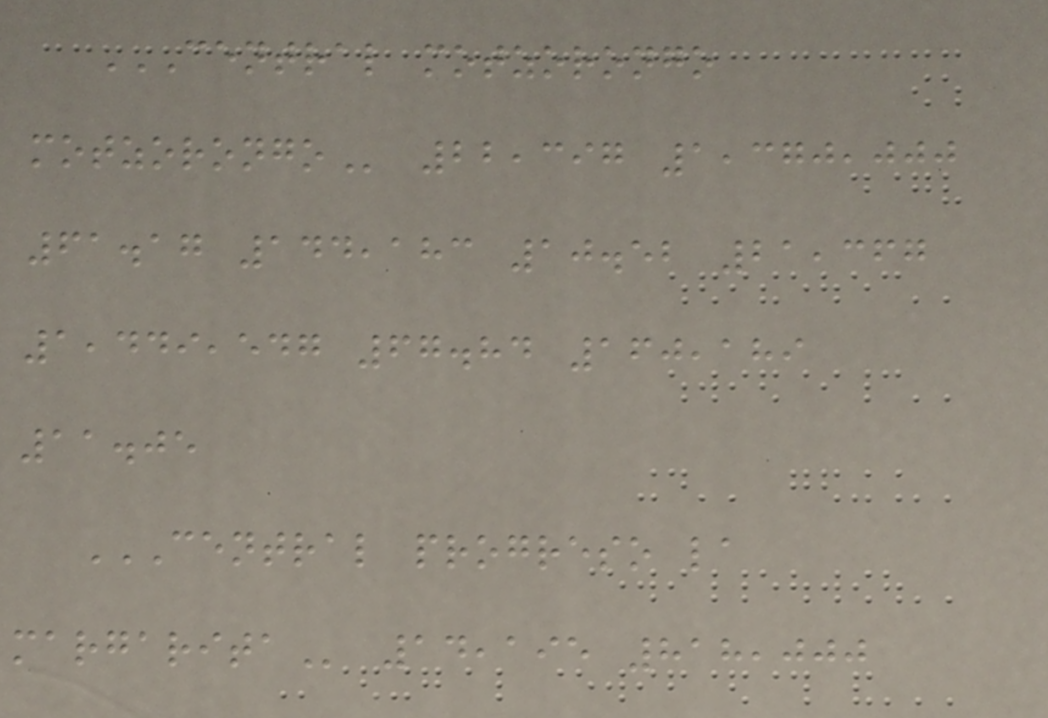CENTRAL MOTZORONGO
MOTZORONGO 22,397 1,370,000
61.17 144,183 10.52 21,367
1,449,547 67.84 160,189
11.05
CENTRAL PROGRESO LA
MARGARITA 14,195 818,000
